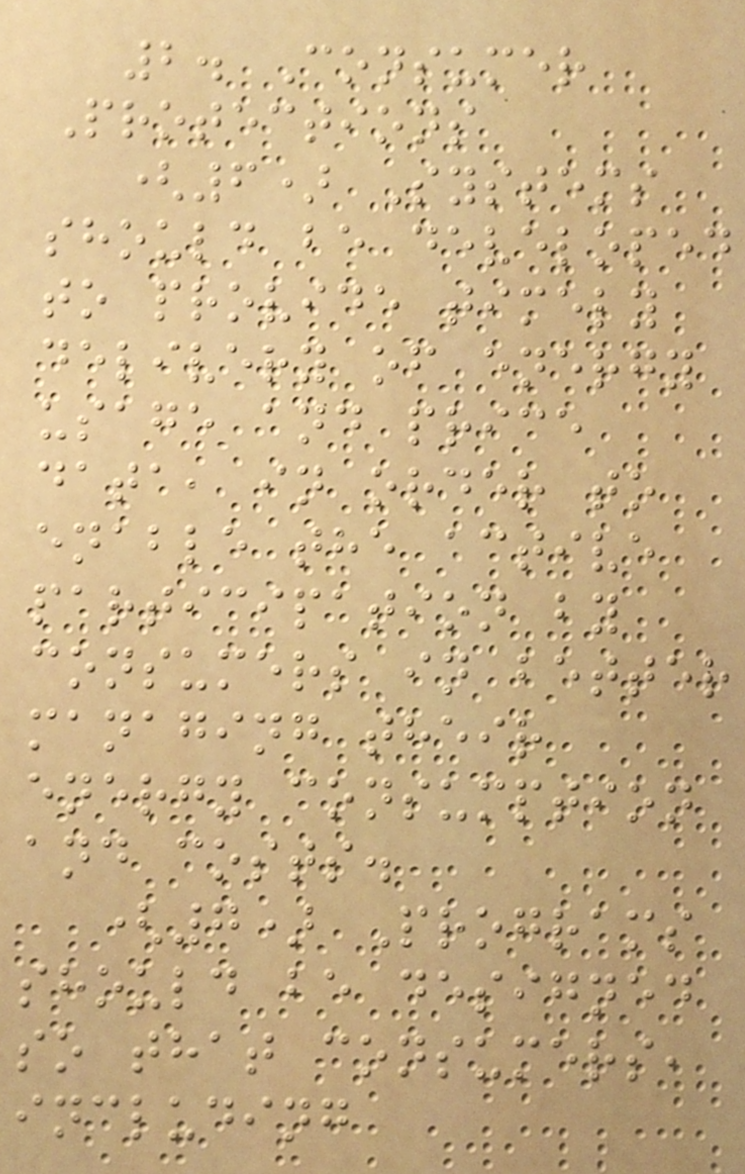2. Consumer
Protections
(6) Systems
should be developed
to provide timely
delivery of energy
usage and price
data, in order to
enable the active
participation by
consumers in better
managing their
energy consumption
and costs.
(7) Programs
should be designed
so that consumers,
including
